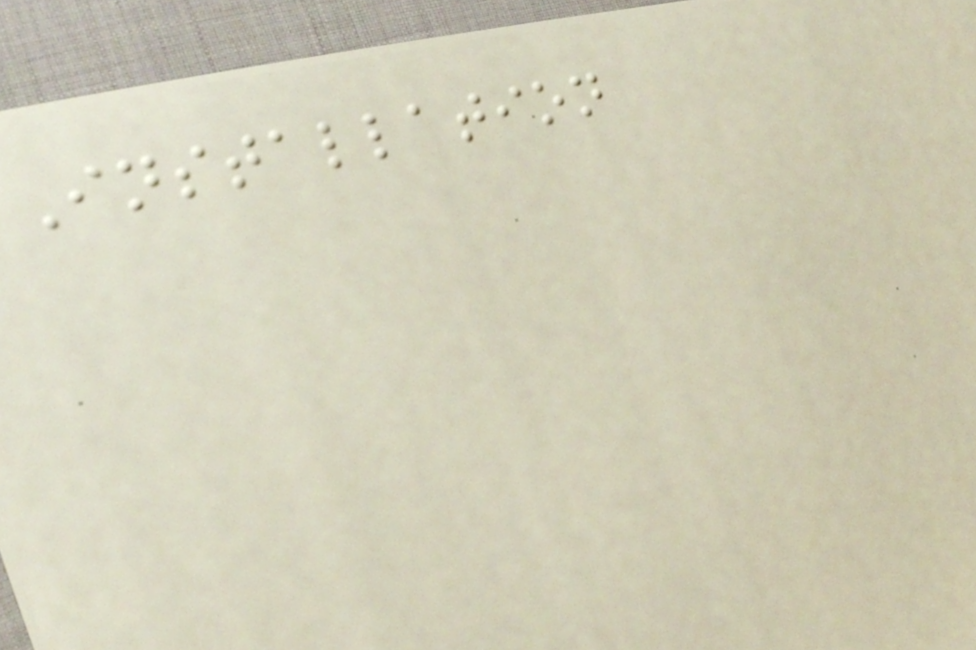Installation
